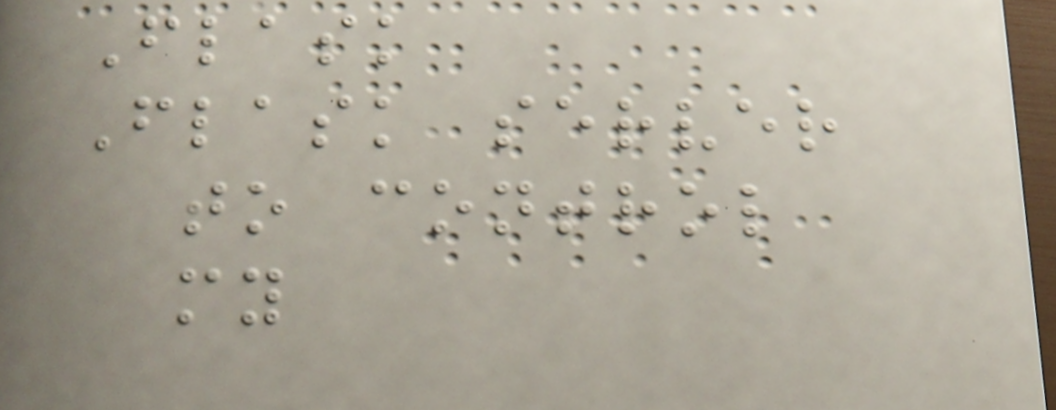Flask
Flask server
to control
my
